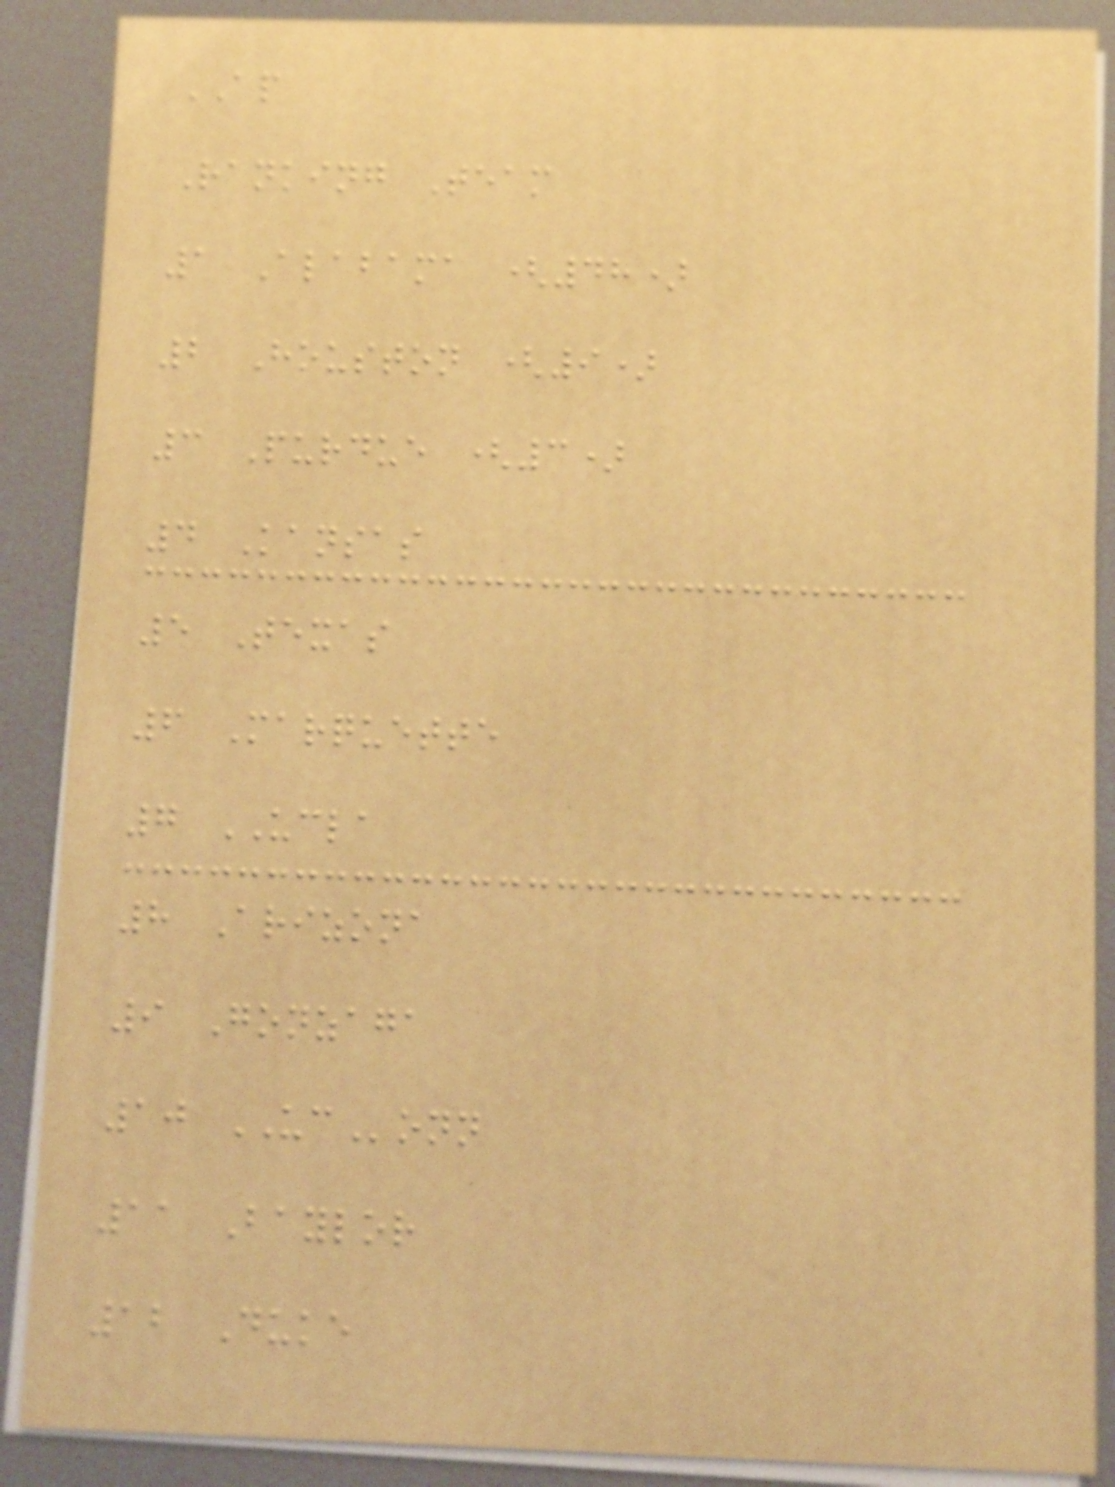AP
Ranking Team
1 Alabama (48)
2 Houston (9)
3 Purdue (3)
4 Kansas
5 Texas
6 Marquette
7 UCLA
8 Arizona
9 Gonzaga
10 UConn
11 Baylor
12 Duke
